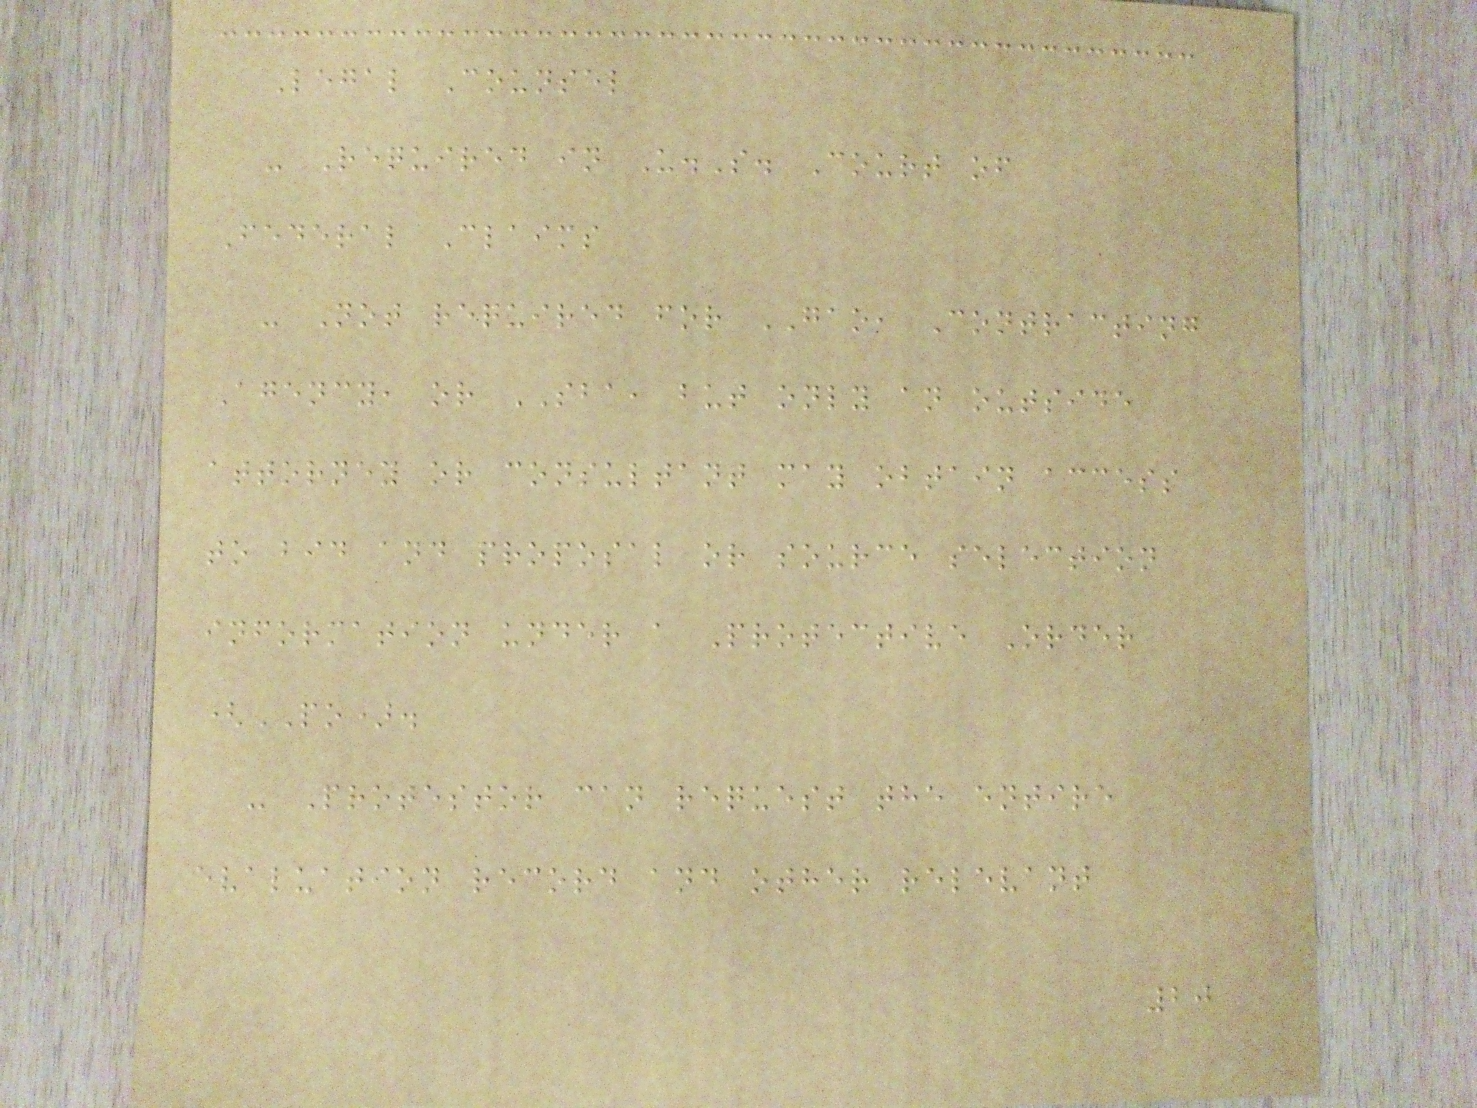Legal Counsel
- Required in U.S. Court of
Federal Claims
- Not required for GAO, Contracting
Agency, or SBA, but only an outside
attorney or consultant may obtain access
to bid and proposal or source selection
information under a Protective Order
(PO).
- Protestor can request the entire
evaluation record and other relevant
20
